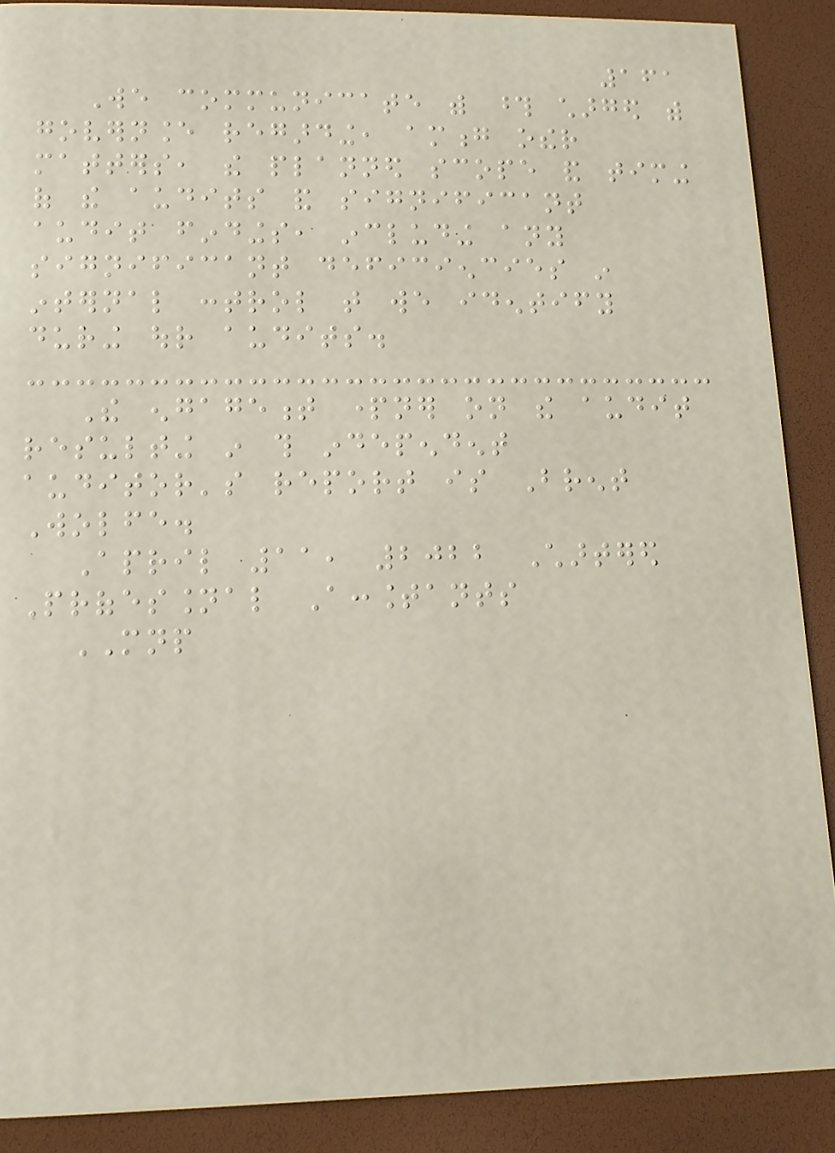161
We communicate with those charged with
governance regarding, among other
matters, the planned scope and timing
of the audits and significant
audit findings, including any
significant deficiencies in
internal control that we identify
during our audits.
The engagement partner on the audit
resulting in this independent
auditor's report is Brent
Wolfe.
April 11, 2022 Chartered
Professional Accountants
MNP
